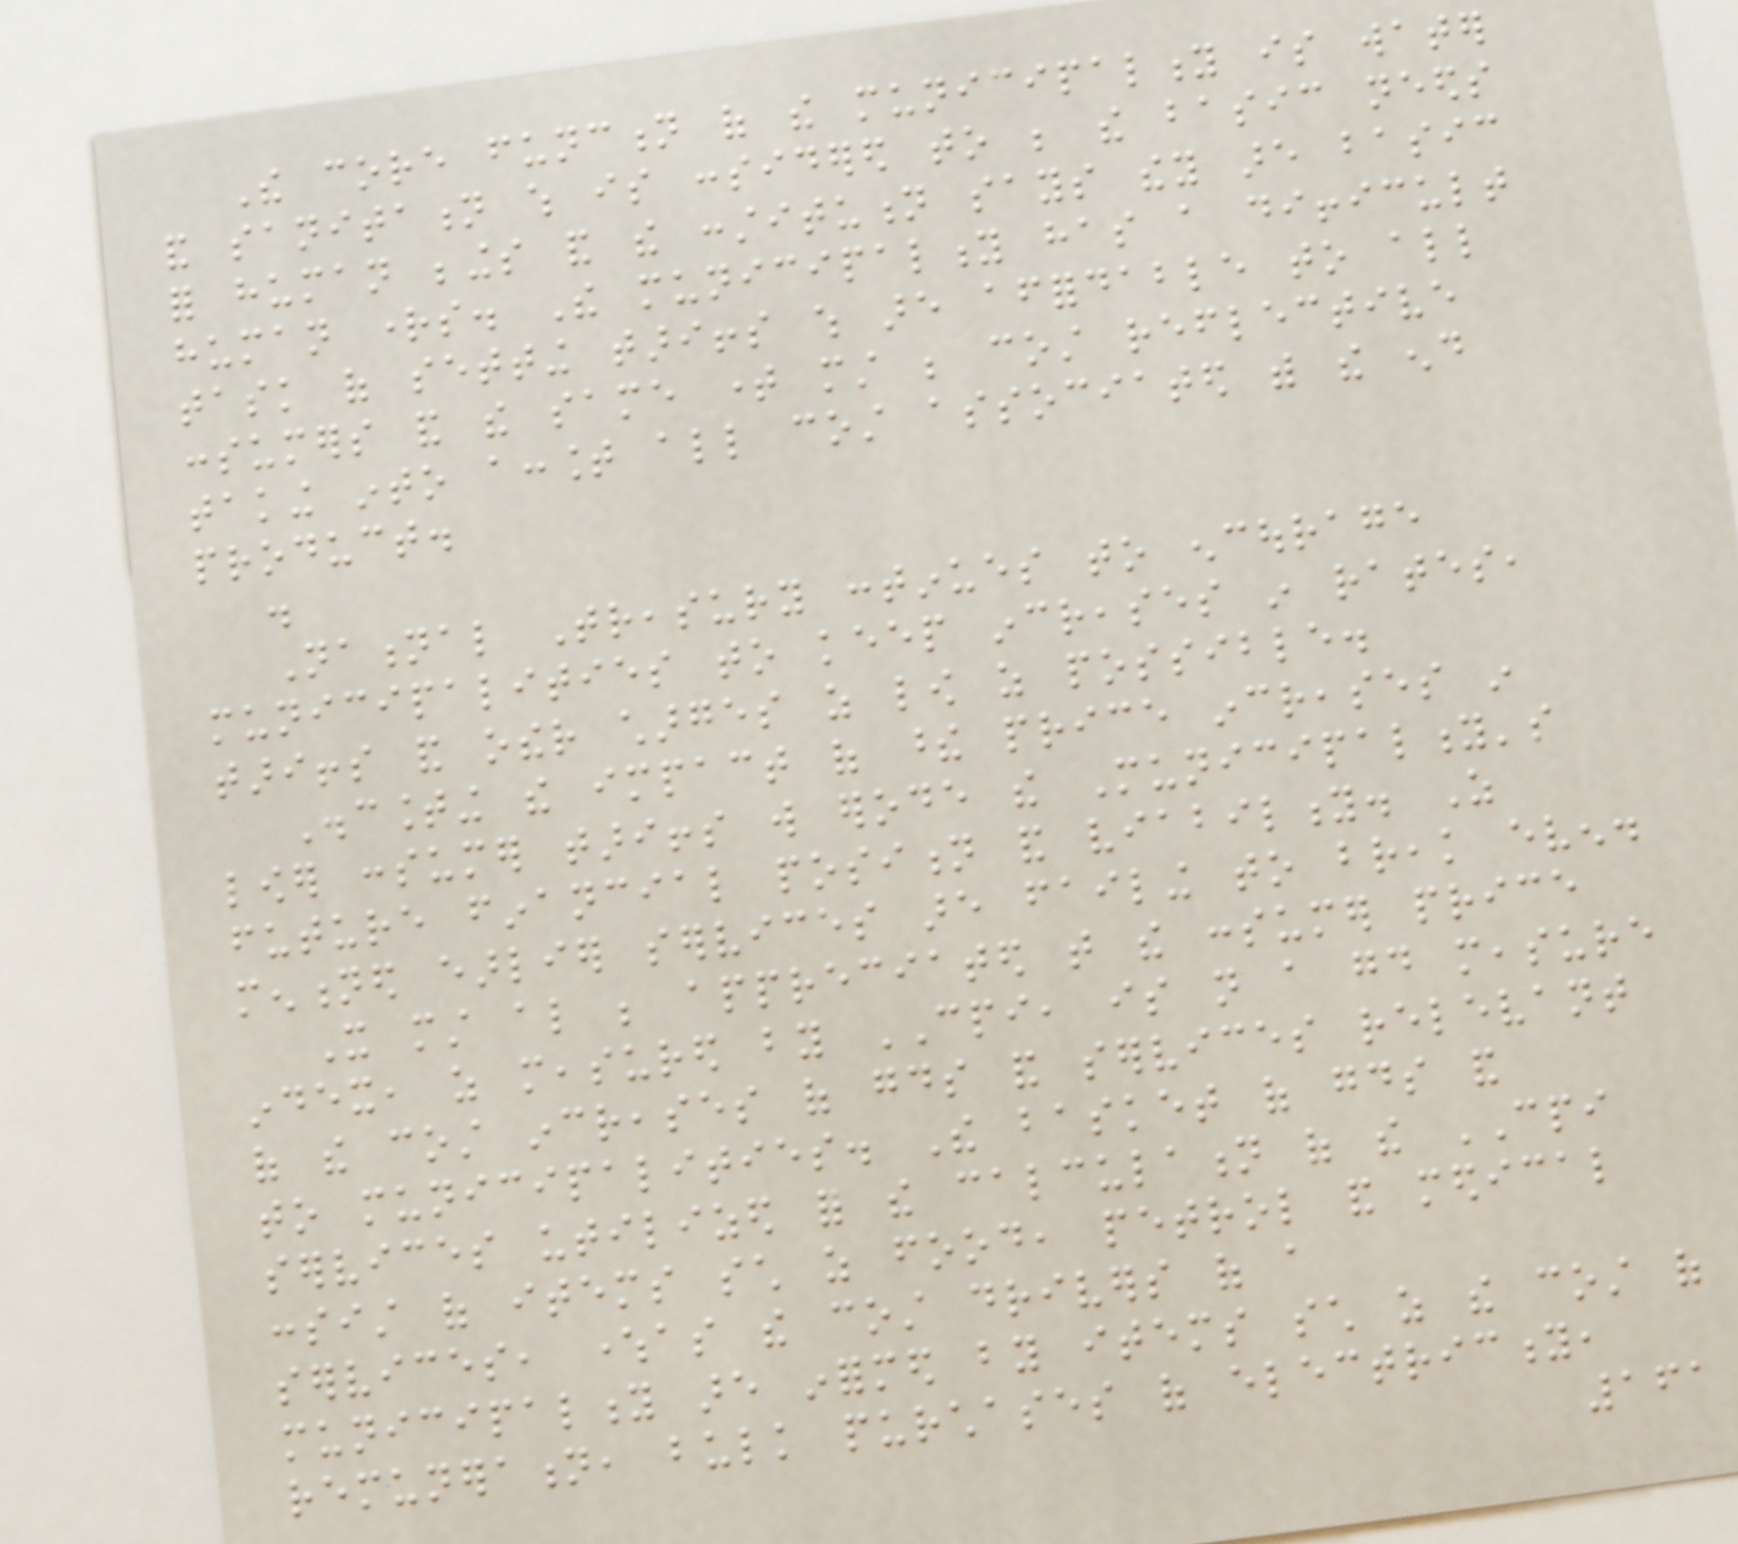The core function of the municipality is water
and sanitation which is considered to be the basic needs
for human beings and the constitution says they are basic
human rights. The municipality has a difficult
task of setting tariffs which are affordable to all
consumers and the same time must be cost reflective
taking into account all cost associated with the end
product.
.
National Treasury continues to encourage
municipalities to keep increases in rates,
tariffs and other charges as low as possible.
Discounting the impact of these price increases in
lower consumer tariffs will erode the Municipality's
future financial position and viability. As
mentioned earlier services are failing to break even.
It must also be appreciated that the consumer price
index, as measured by CPI, is not a good measure
of the cost increases of goods and services relevant
to municipalities. The basket of goods and
services utilized for the calculation of the CPI
consist of items such as food, petrol and medical
services, whereas the cost drivers of a
municipality are informed by items such as the cost of
remuneration, bulk purchases of electricity,
161
